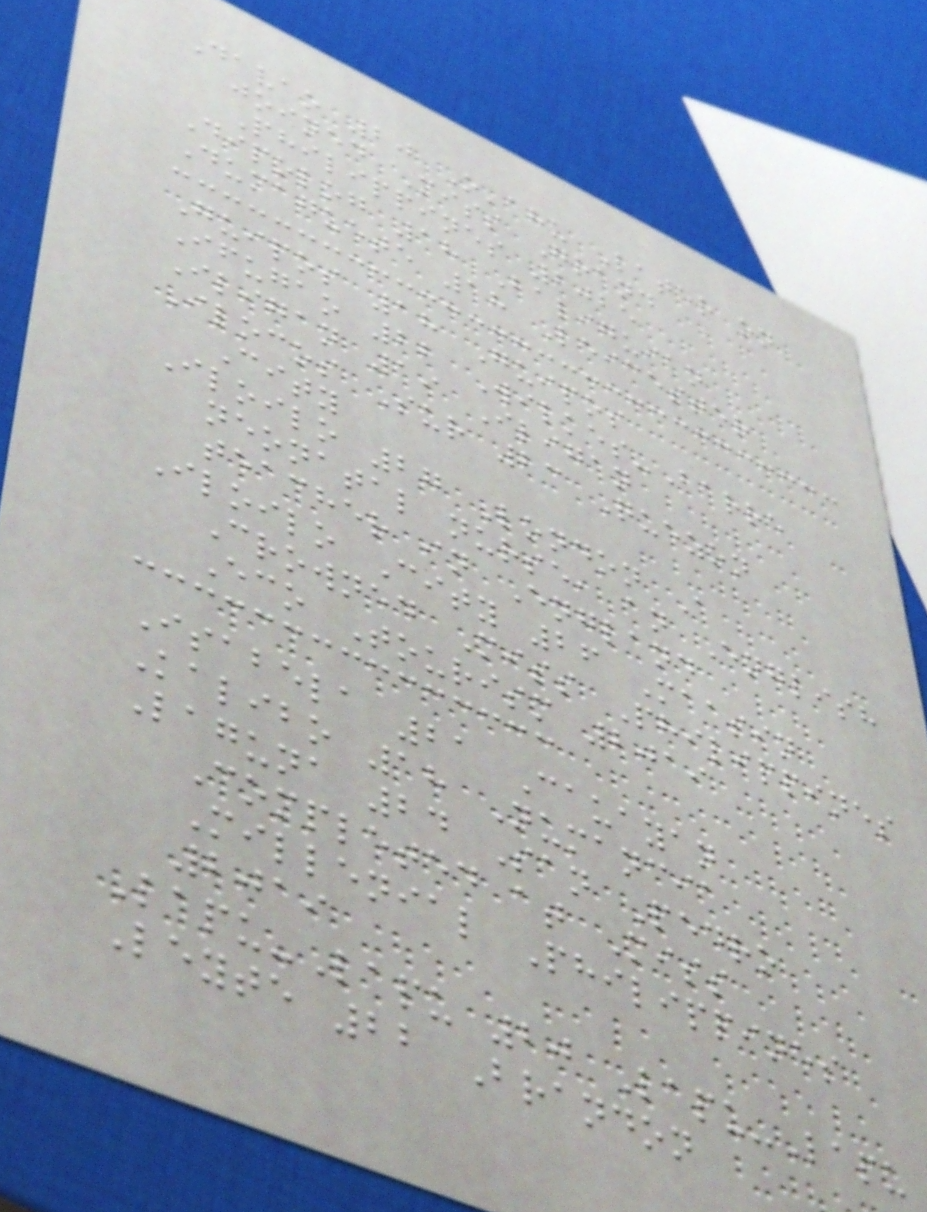Davao 20 O'ahu Later on
joined Miss Grand
Philippines 2025
Dipolog 18 Baliguian
Dumaguete 18 Leicester
Guipos 18 Guipos
Ifugao 22 Wilkes-Barre
Iligan 19 Iligan
Ilocos Sur 23 Quezon
City
Iloilo 27 London A
neonatal nurse, an English
teacher in England
Iloilo City 26 Maasin
Crowned Miss Philippines
Eco Tourism 2019
Isabela 21 Cauayan
Kalibo 18 Numancia
Laguna 24 San Pedro
Completed at Miss
Millenial Philippines
2019
Lapu-Lapu 20 Lapu-Lapu
Leyte 22 Brandon
